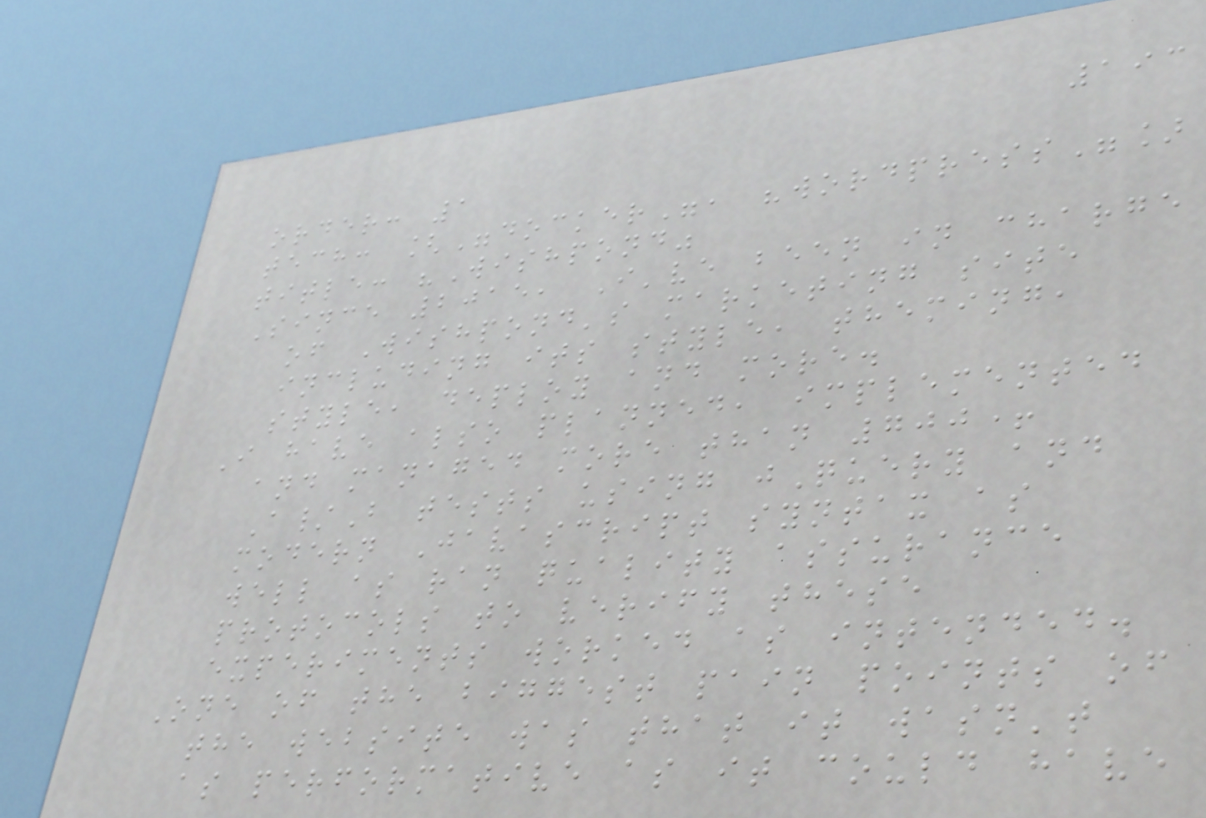193
order: 1
tech: ["docker", "wordpress"]
title: "Wishpond"
Since 2015, I've been in charge
of Wishpond's marketing site
including its style, theming,
style, deploy and more.
I have also planned, implemented
and managed more than 700+
A/B tests using jQuery and
modern Javascript syntax as
well as ran quality assurance
protocols to verify these
experiments worked as intended.
One of the biggest pain points of
the website was that it wasn't
as performative as it could have
